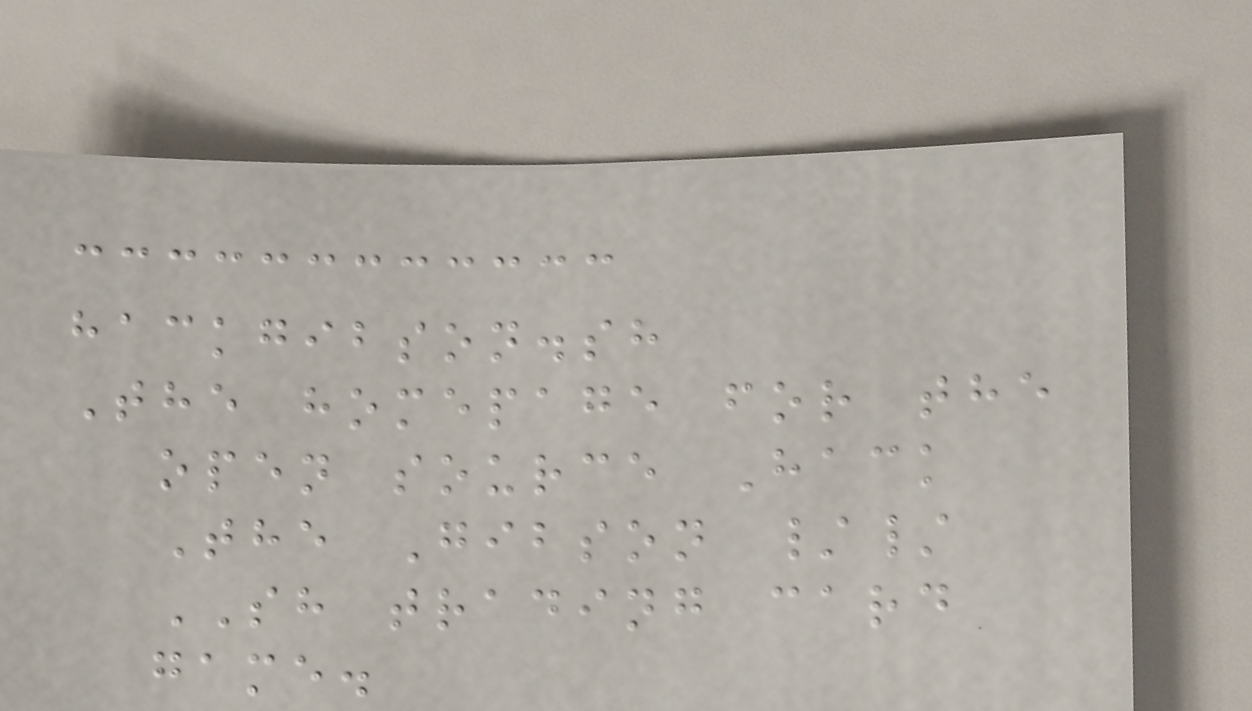hackgibson.sh
The homepage for the
open source Hack
The Gibson //
SH trading card
game.
